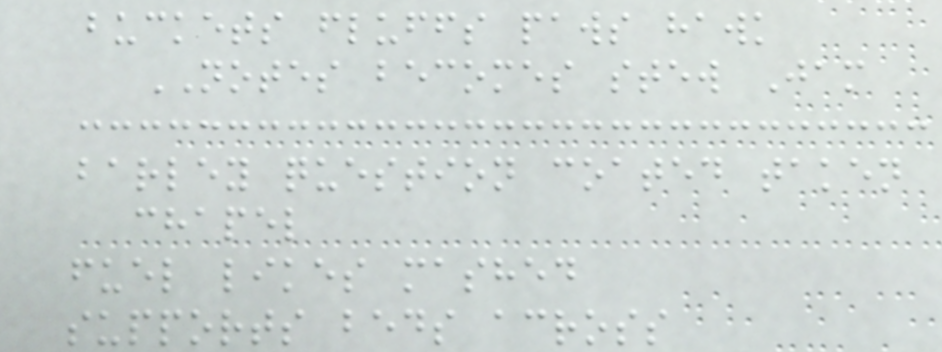buckets fluffs paws hawk
NOTES becomes stew Jam
barley question coated taken
chapel
fuel likes mashed
supports beds across
